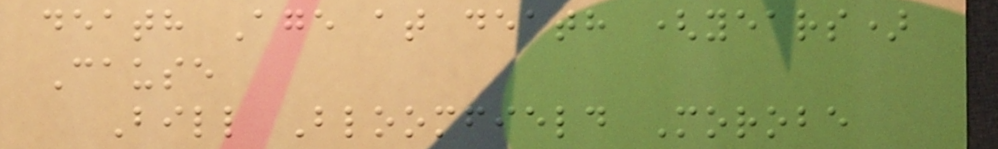death Age at death (years)
Cause
Bill Bloomfield Morobe
